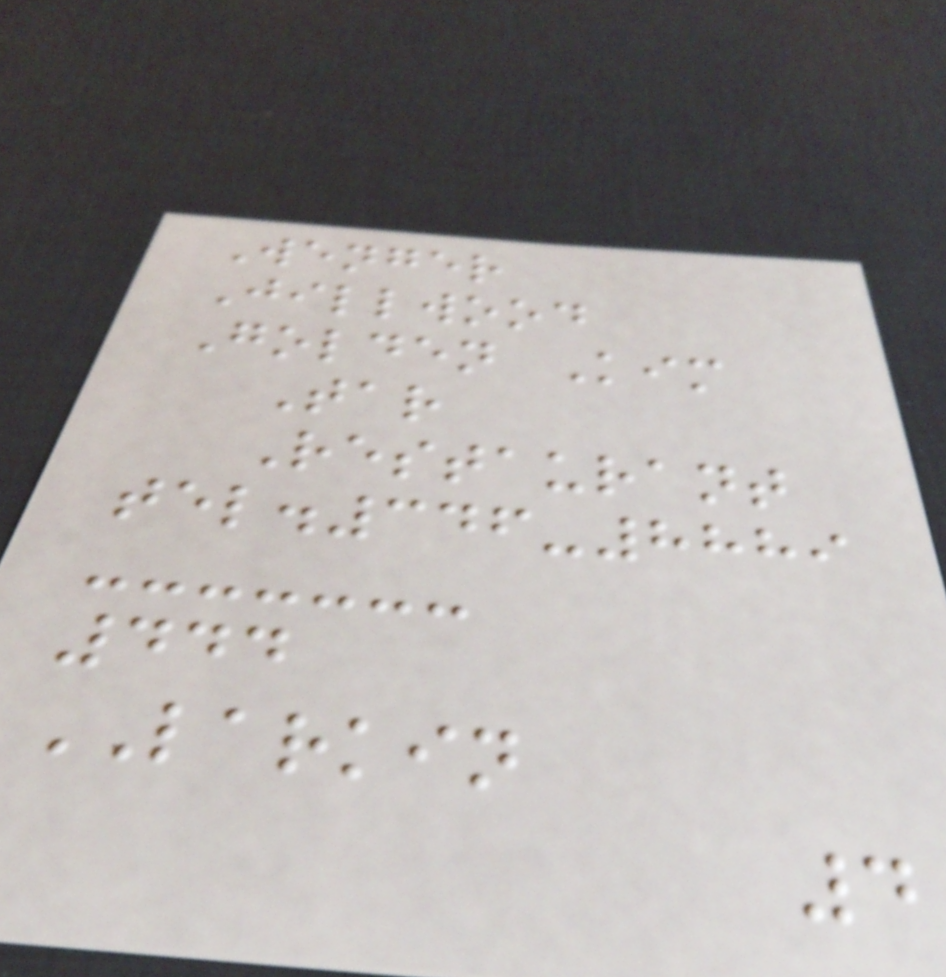Wenger
Jillwood
Golden Kim
Tar
Restaurant
tel.346-8889
444
LARKIN
4
